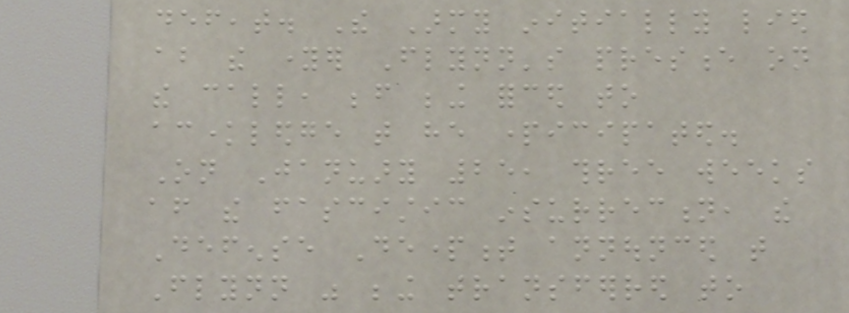defeat. The Army initially lied
about the younger Flynn's presence on
the call, before being forced to
acknowledge that he participated.
On January 25, three weeks
after the fascistic insurrection, the
Defense Department announced that
Flynn was being transferred to
